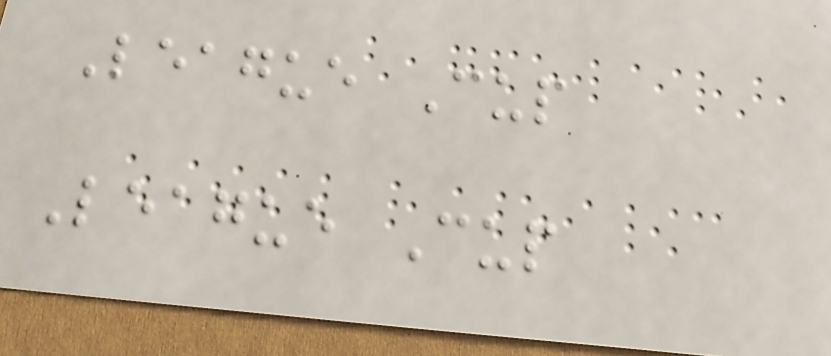League Cup
League Cup
